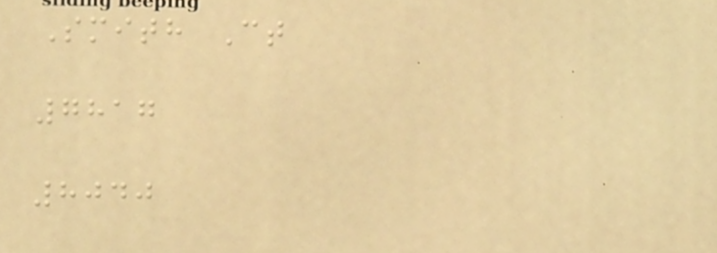Smith Ct
7817
8040
